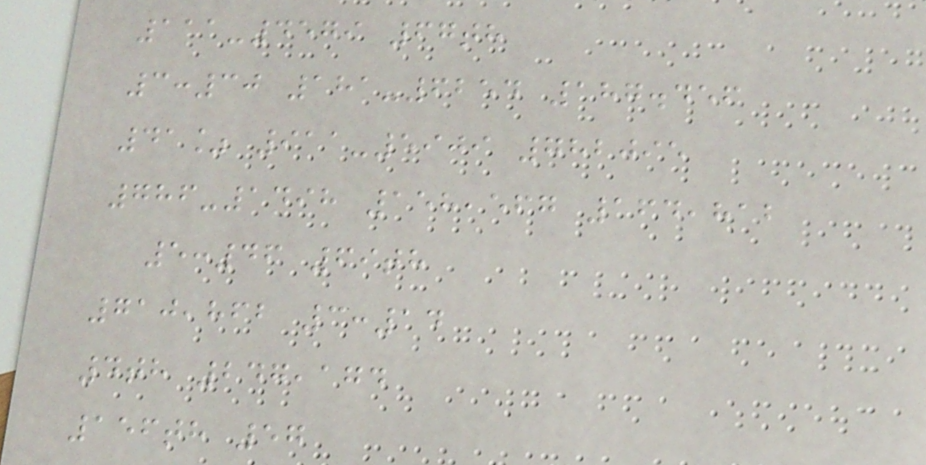111-4579 67th
3:30 181-6254 187.456
41% 911-5909 782095
786-1498 158,567 164,812
5:46 69th
710,862 3:14
4th 247,174
156th 57
